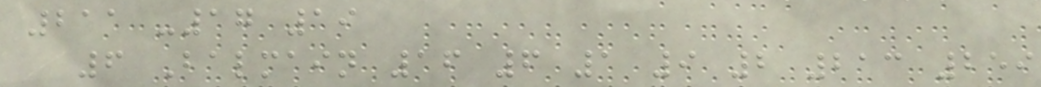211 -17 19
6 Balmain 16 6 1 9 2 213 259
